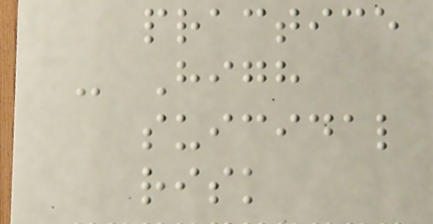practice
- High
suicidal
risk
